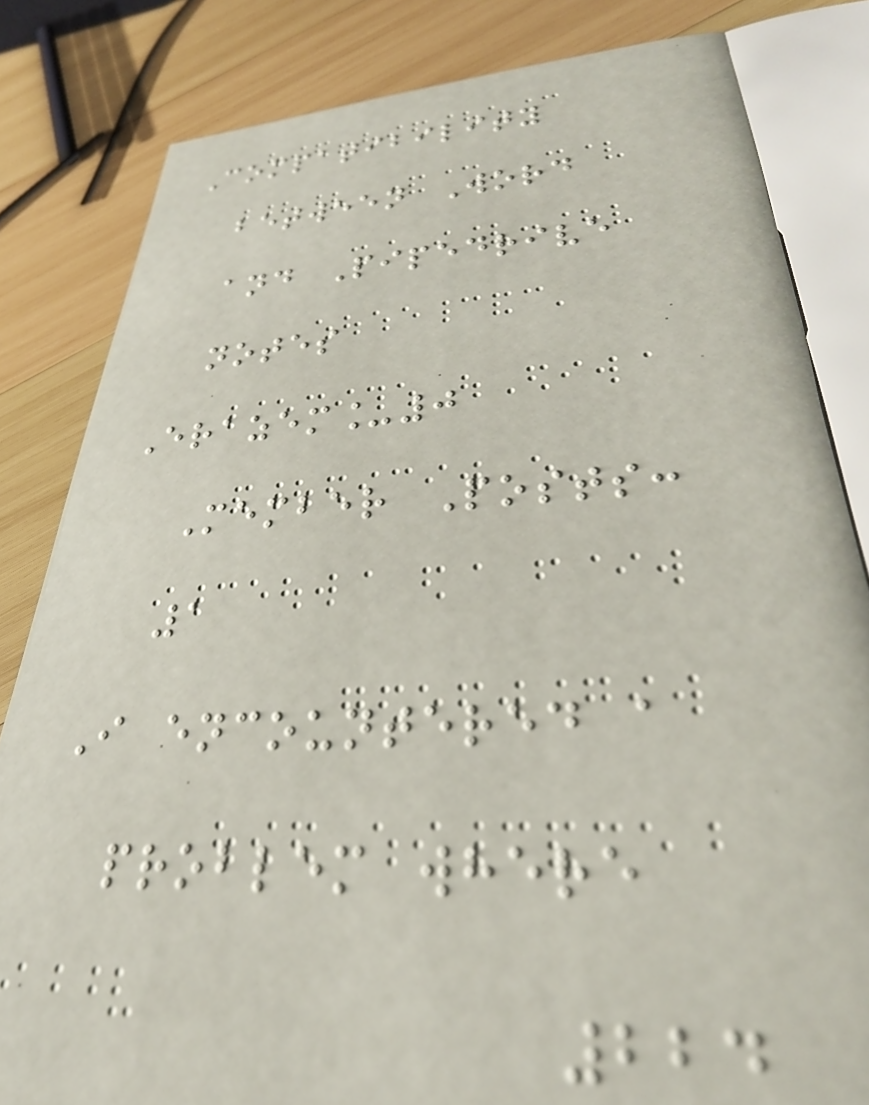Compatibility
between Word
and Pipedrive
notes
Erazem_0
Member Posts:
1
I encountered a
problem where
224
